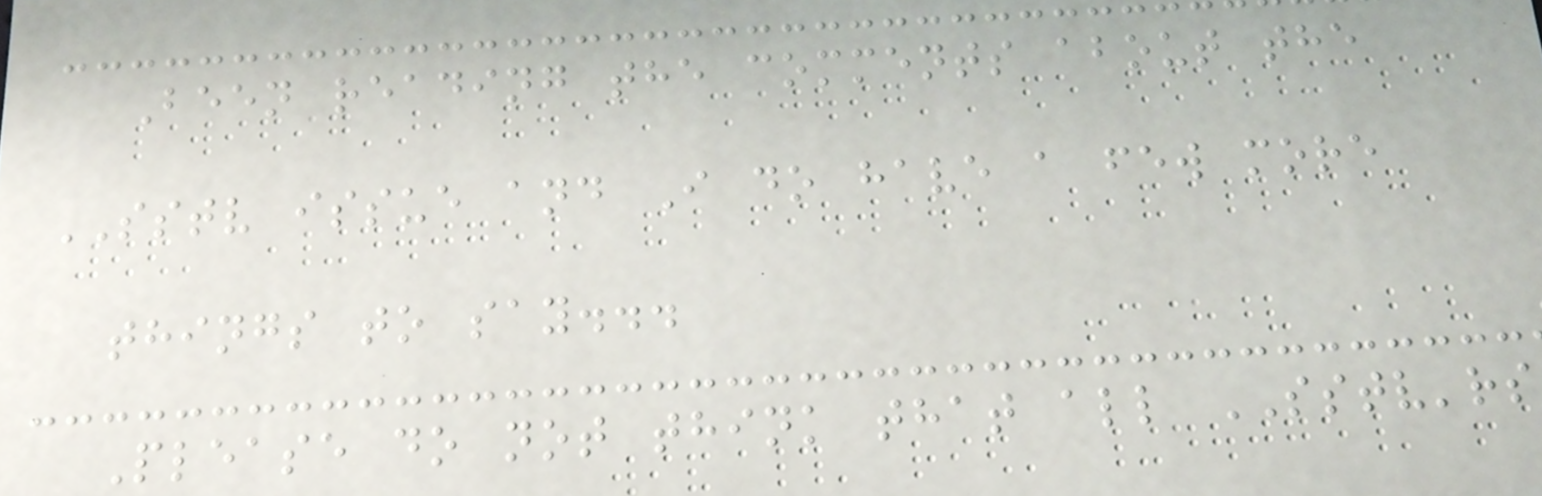Been reading the comments about the
SSTV issue and I do have a few more
things to say...
Please do not think that all SSTV'rs
